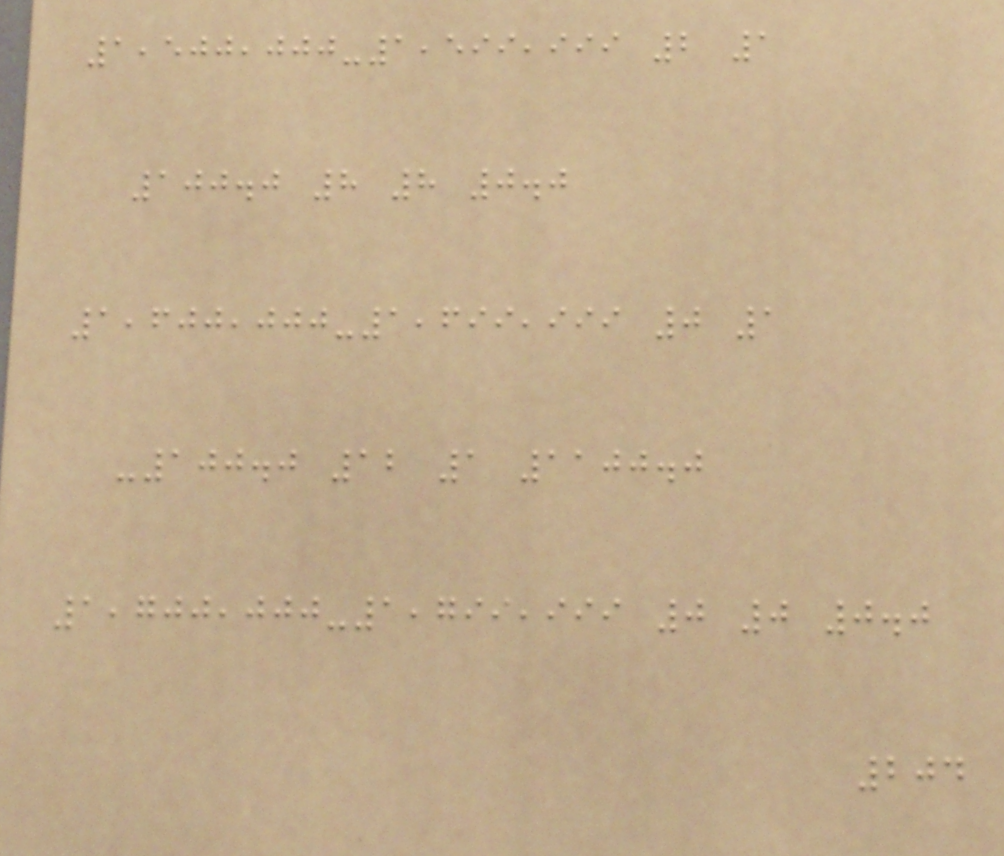1,500,000-1,599,999 2 1
100.0 8 8 0.0
1,600,000-1,699,999 0 1
-100.0 12 1 1100.0
1,700,000-1,799,999 0 0 0.0
204
